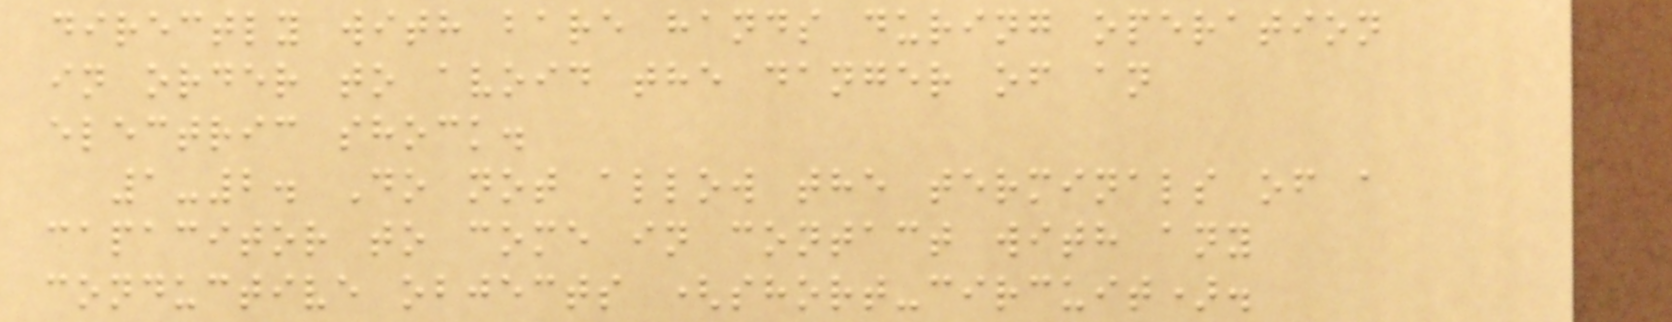directly with bare hands during operation
in order to avoid the danger of an
electric shock.
1-2. Do not allow the terminals of a
capacitor to come in contact with any
conductive objects (short-circuit).
